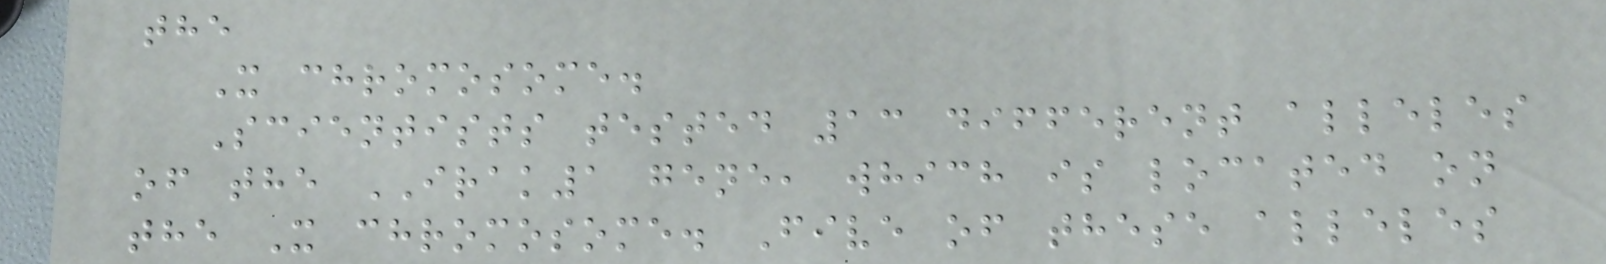the
X chromosome.
Scientists tested 13 different alleles
of the IRAK1 gene, which is located on
the X chromosome. Five of these alleles
